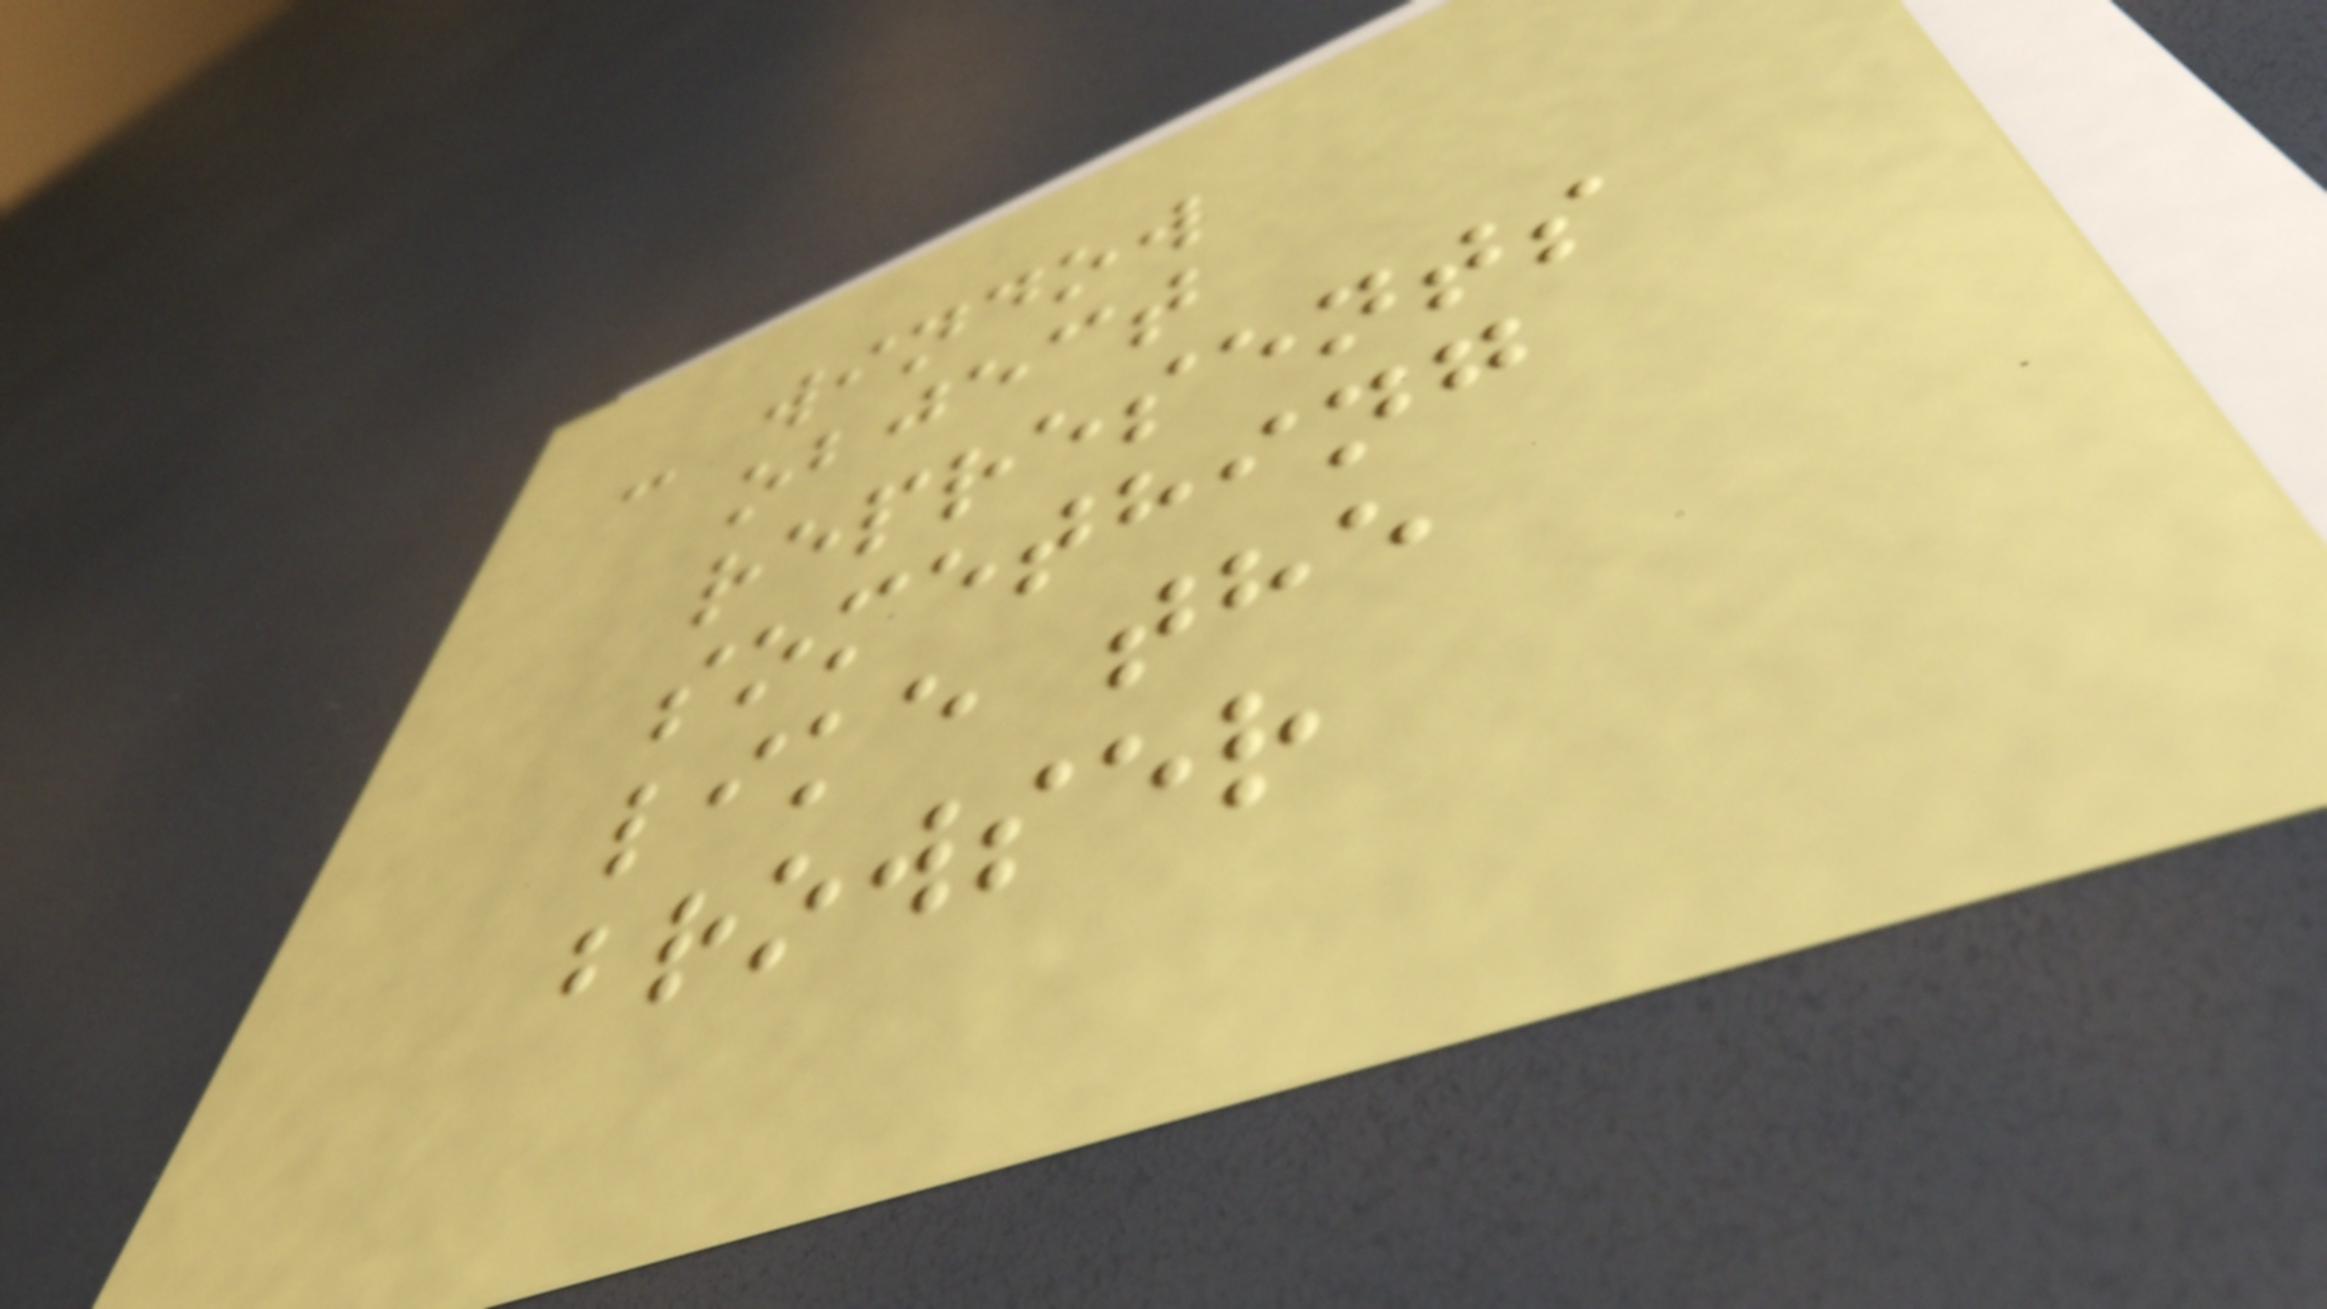- window
object
represents
something
like the
browser
